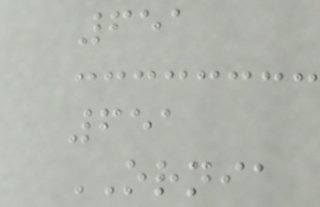651
651
ORNIA
